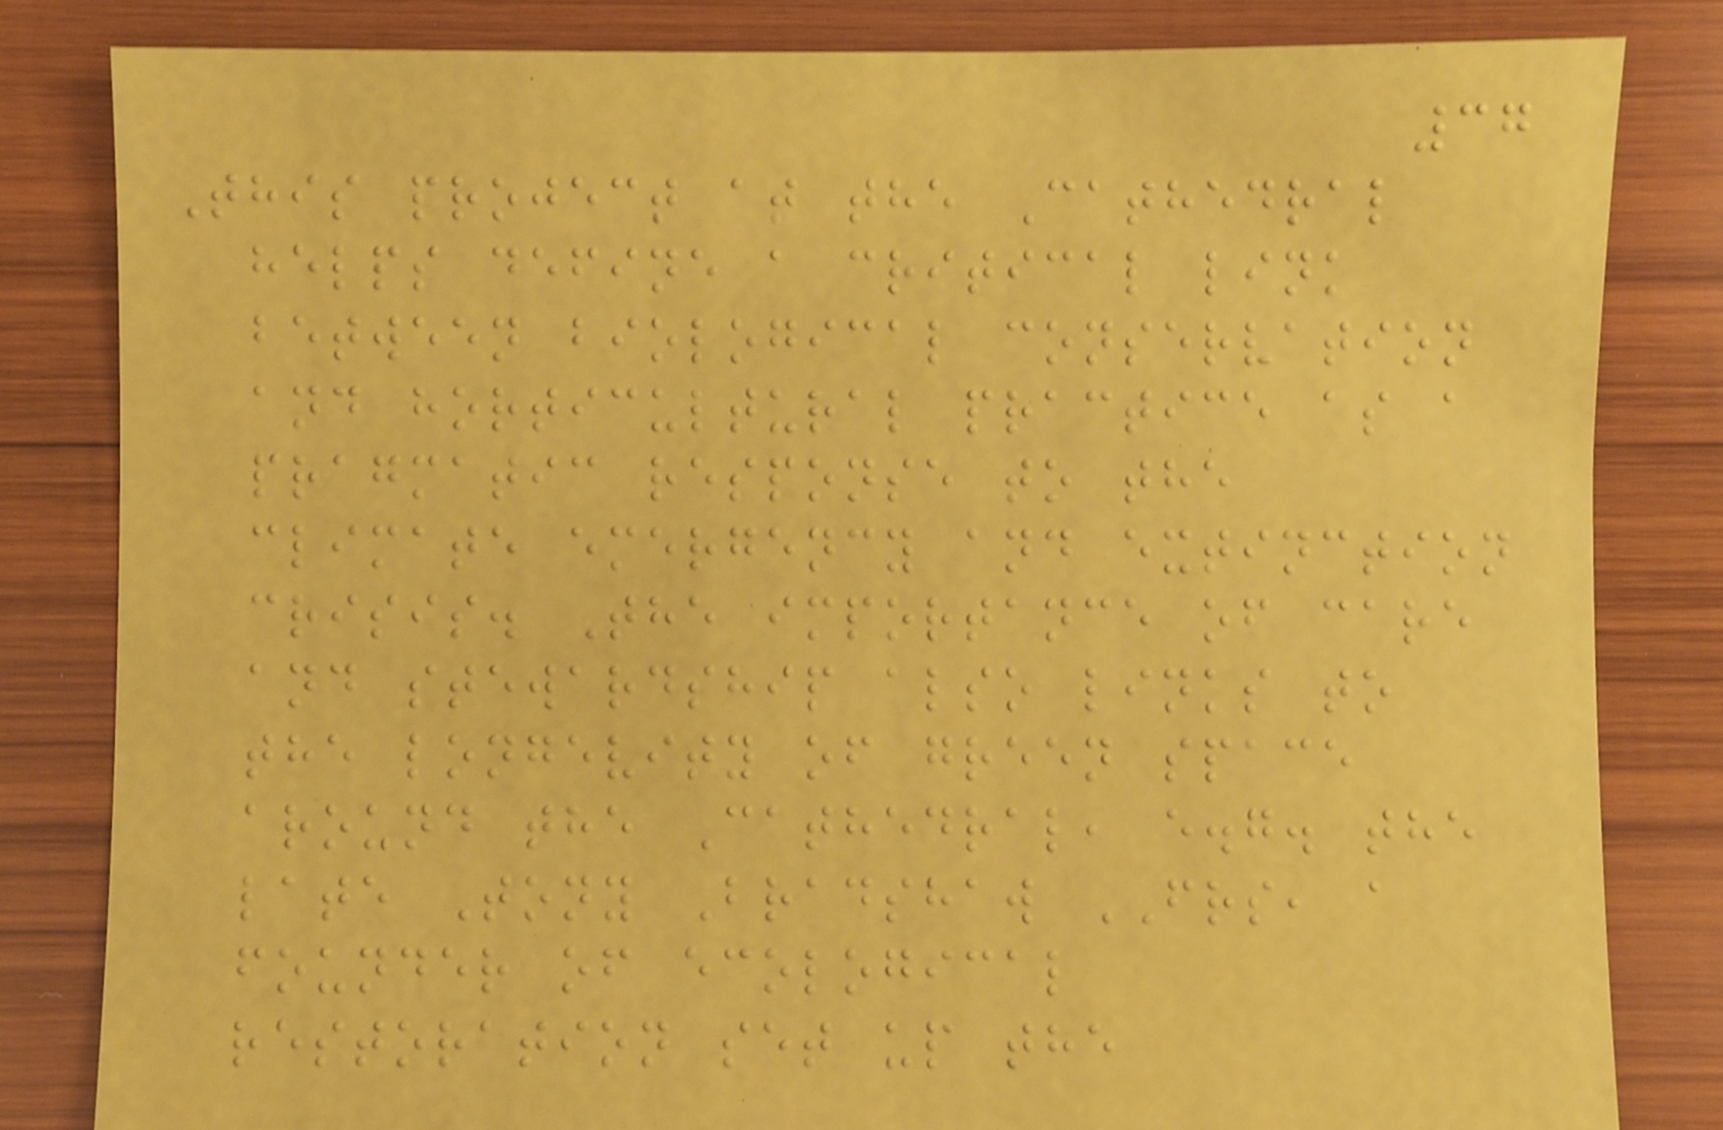37
This project at the Cathedral
helps define a critical link
between biological conservation
and horticultural practice as a
pragmatic response to the
climate emergency and extinction
crisis. The importance of care
and stewardship also links to
the longevity of green space
around the Cathedral, e.g. the
late Tony Bradshaw FRS, a
founder of ecological
restoration set up the
